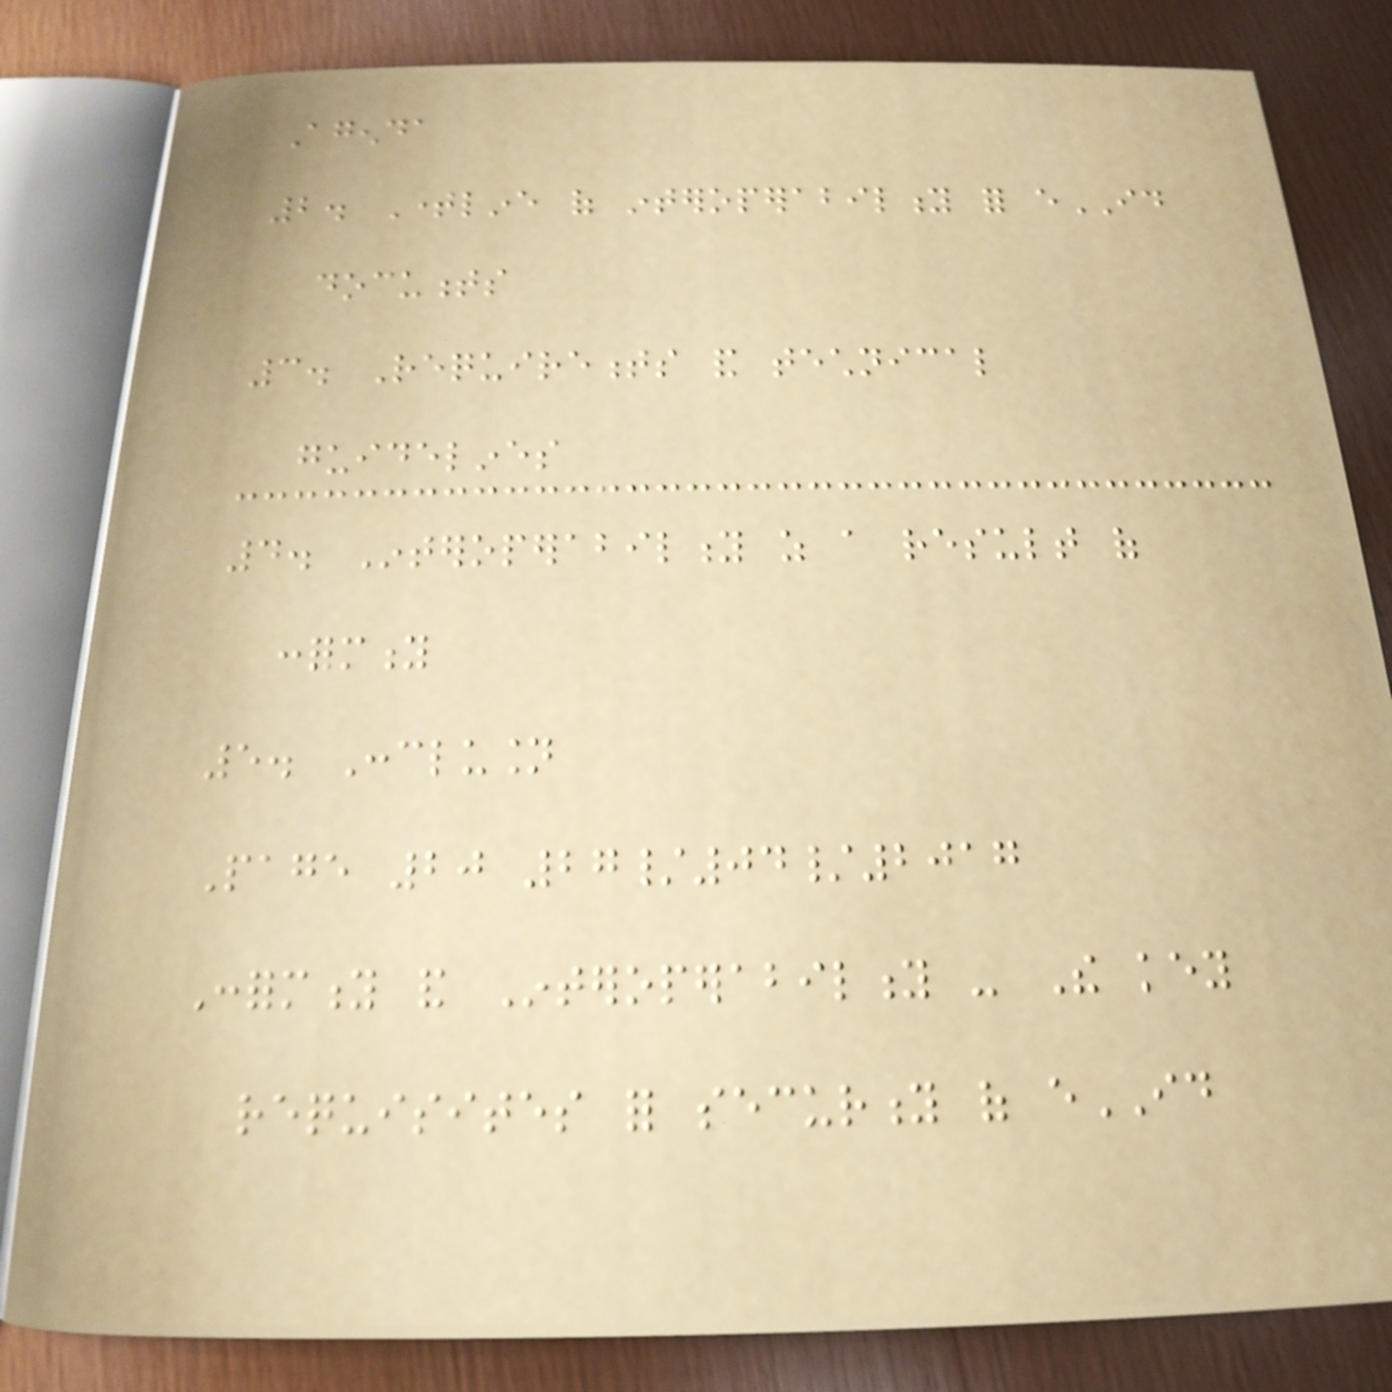Agenda
2. Timeline of interoperability for eID
documents
3. Requirements and technical
guidelines
4. Interoperability as a result of
conformity
5. Conclusion
Page 20 27/04/2017
Conformity and Interoperability - The key
requisites for security of eID
